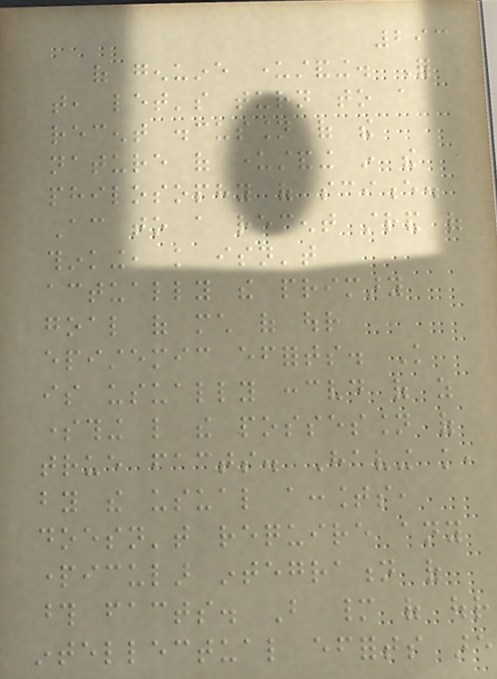293
of genuine understanding. For
that, let's turn to a
recent discussion of the
nature of understanding in the
philosophy of science.
According to a recent strand of
thinking, knowledge isn't
actually the primary
goal of much of our
epistemic efforts. Knowledge
is usually conceived of as
something like the possession of
true facts. Having knowledge,
by the usual accounts,
doesn't require any
particular integration of
those facts. But many of our
intellectual efforts are
